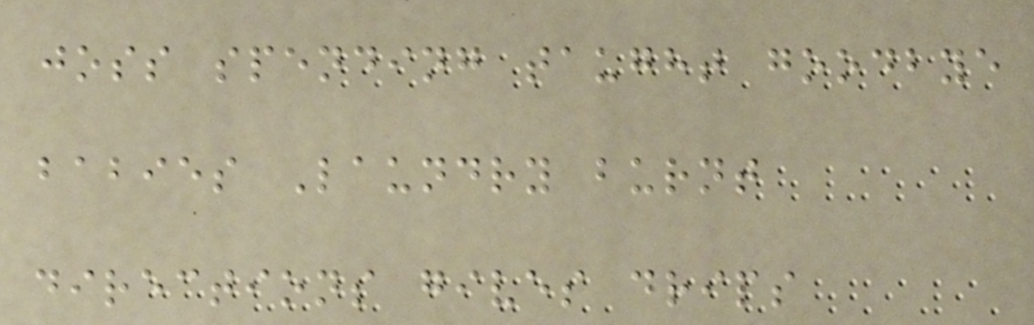joss spending taught goodbye
babies Laundry burnt
directions gives drips
